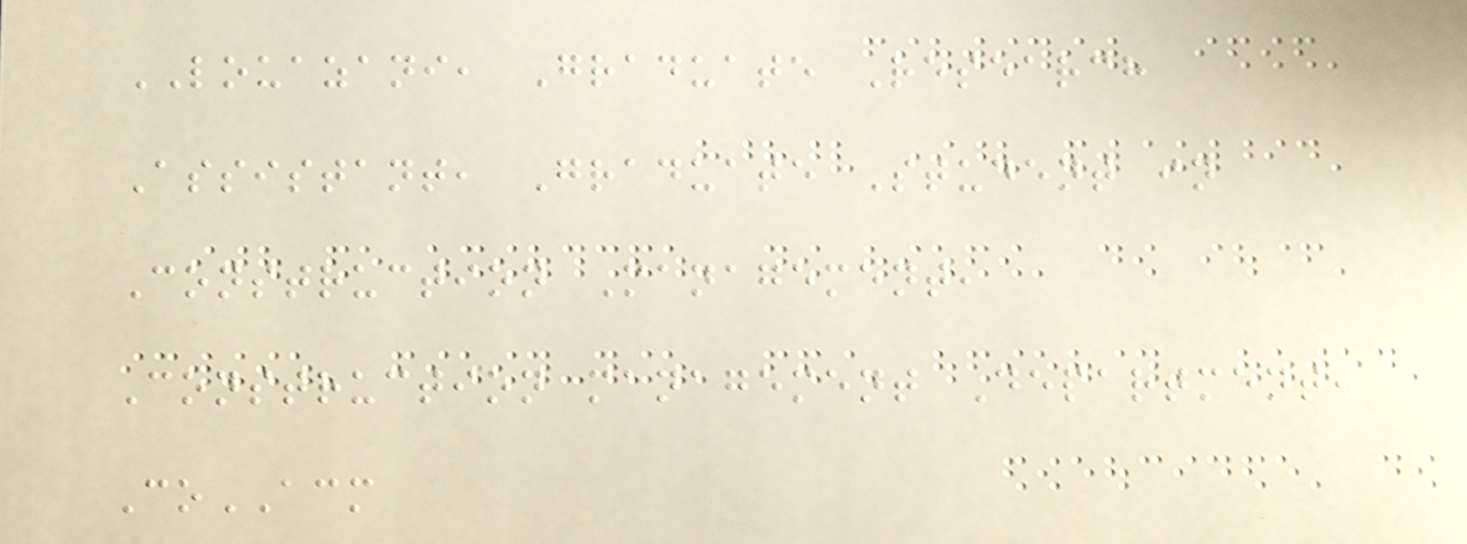LOUAZANI, Graduate Research
Assistant, Graduate Student in
Construction Management,
Construction management Department,
CoACM
